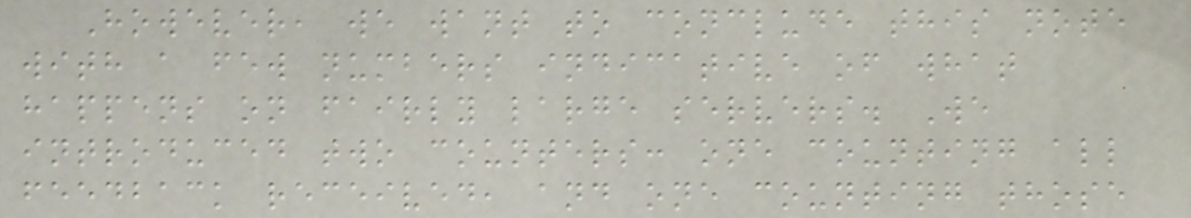However, we want to conclude this note
with a few numbers indicative of what
happens on fairly large servers. We
introduced two counters: one counting all
feedback received, and one counting those
